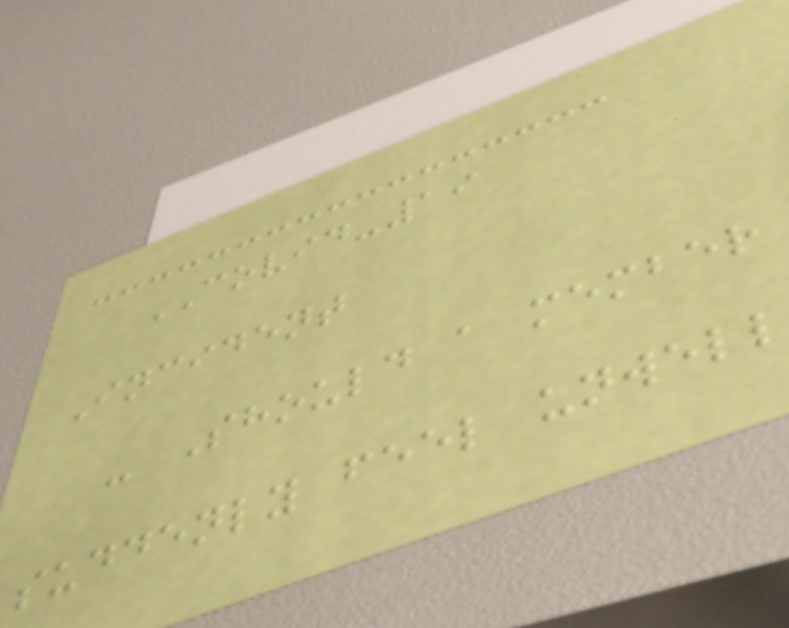COVID-19
Incident
- Should a member
suddenly feel unwell
